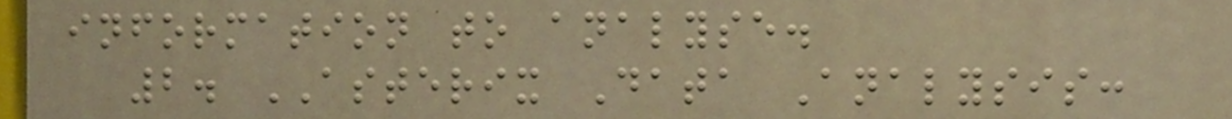information to analyse.
2. ASTERIX Data Analysis:
